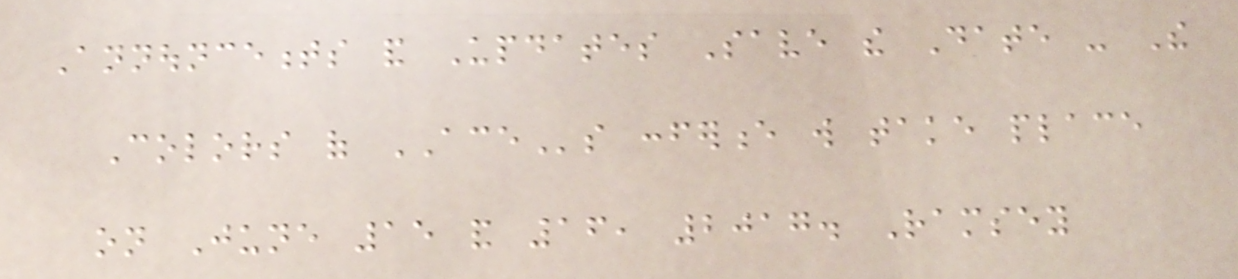Announcements and Updates Save the Date - The
Colors of ACEs conference will take place
on June 15 and 16, 2017. Ramsey
